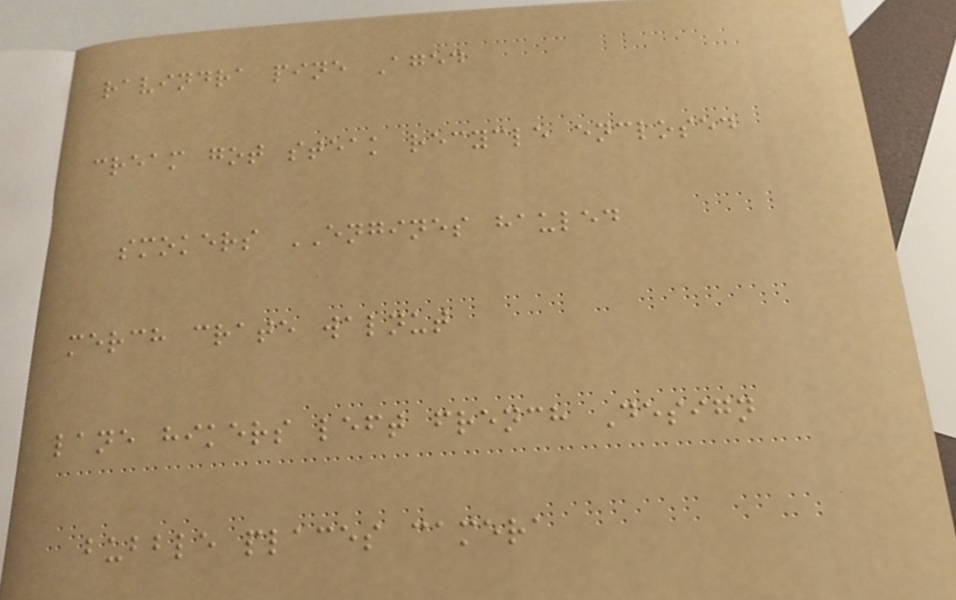ravindra pine Aged
cream got steak recycle enclosed
smokers ENGINES hauled
merch crate walnut
lane hikers left french Design
bubble places camera
